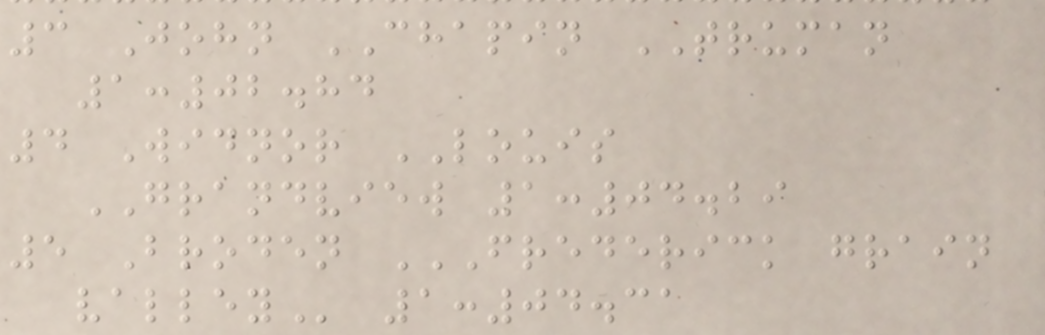3 John CHAPIN TRUMAN
1:02.84
4 Widnor LOUIS
GRANDVIEW 1:04.29
5 Broden FREDERICK GRAIN
VALLEY 1:04.31
